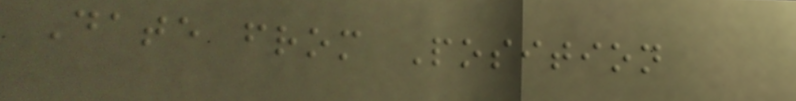Date from Position
